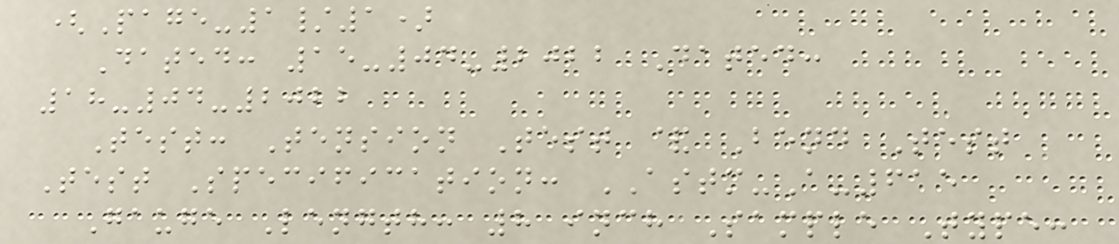(Page-1/1)
Dated: 15-04-2022 Dated:
18-04-2022
Test: Tension Test & Bend Test
Test Specification: ASTM-A-615
Gauge Length: 8 inch Sample Type:
